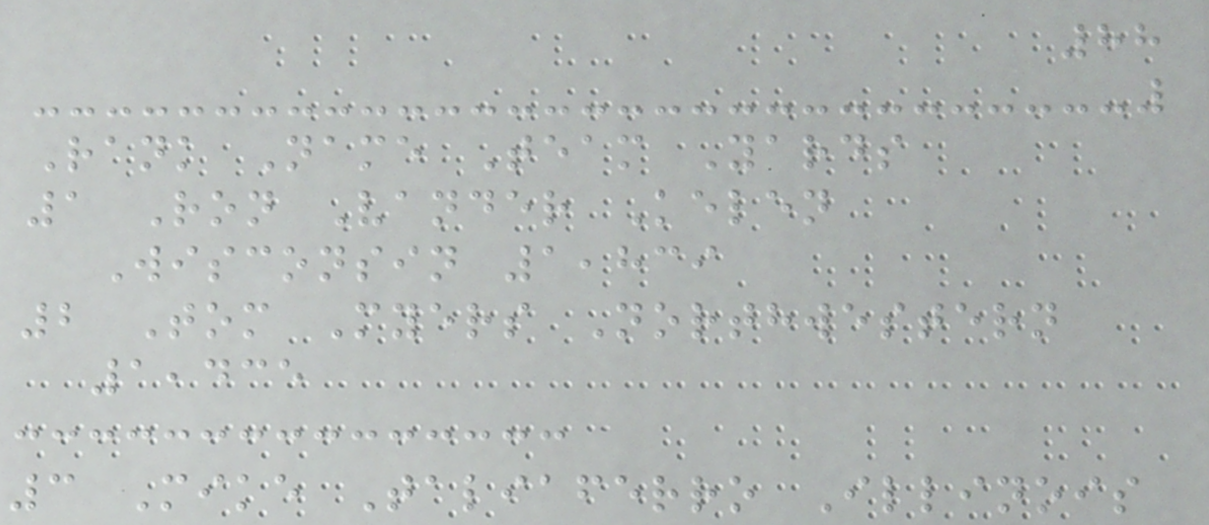88
Rank Name Team Yards
1 Ron Vander Kelen
Wisconsin 1,839
2 Tom Myers Northwestern
1,435
3 Mike Taliaferro Illinois
